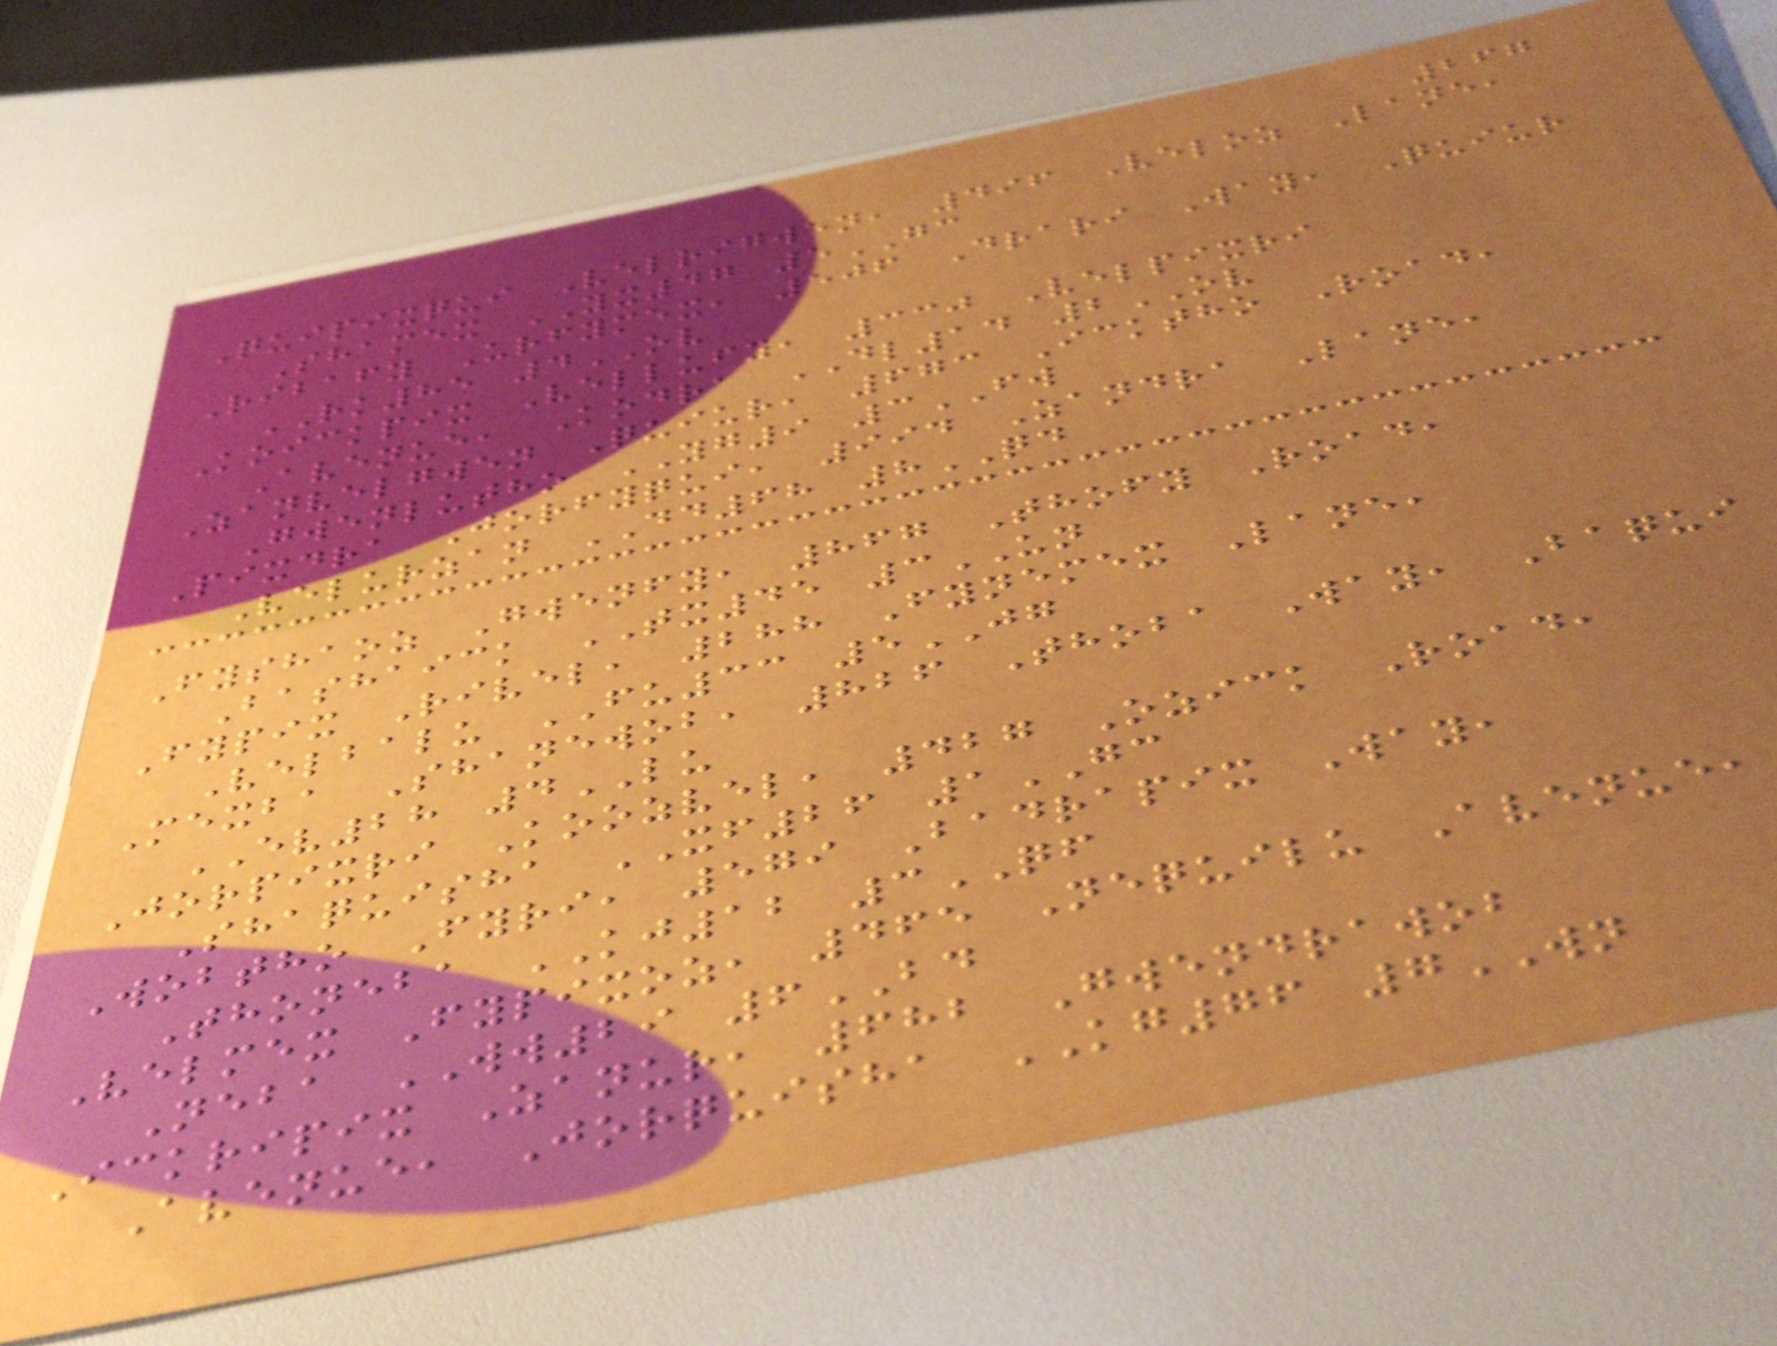267
Quipixqui Velrigwen, 496 Veloz Lane,
Shamex YX47 5GC
Ribafy Urfymex, 506 Drari Way, Quiur
RK85 4OV
Koickpix Vellufy, 330 Velpixri
Avenue, Kodra DL14 2OV
Zanvelgwen Quiur, 673 Icktho Road,
Gwenlutho YG9 3FW
Pixdra Jorfyqui, 994 Zandra Lane,
Velurzan DD68 8QD
Fyshaoz Gwenfy, 867 Thofy Road,
Bashaick TX45 3UN
Fypix Rivel, 288 Fynemex Lane,
Velbalu FU33 5JG
Mexba Shanewob, 826 Thoba Way, Baqui
EV28 4LU
Jorpixri Koozvel, 427 Ozick Road,
Shaquisha XF26 1GC
Wobtho Fyri, 579 Badrapix Way,
Thoneba KJ12 3QF
Velmex Fypixoz, 465 Nequilu Avenue,
Neba WW29 6BD
Ickripix Zanur, 682 Gwendrawob
Avenue, Jorquisha KG76 7WN
